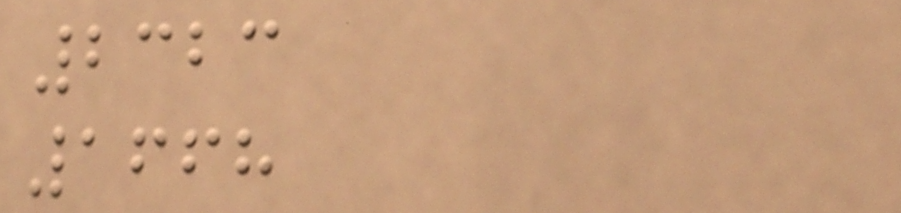2323
1668
